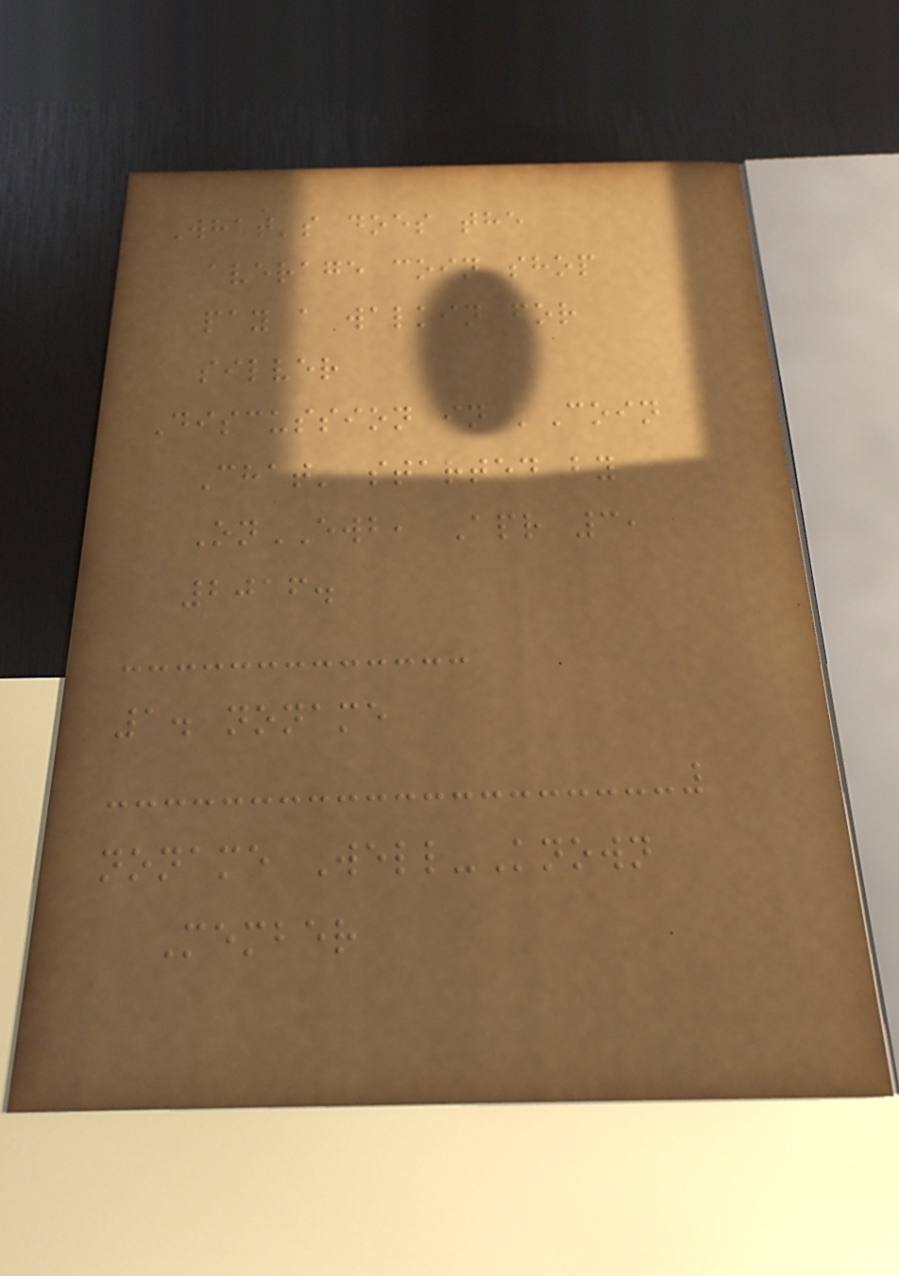What's does the
average coin shop
pay a walkin for
silver
Discussion in 'Coin
Chat' started by
OnEWB, Apr 3,
2016.
1. noname
noname Well-Known
Member
